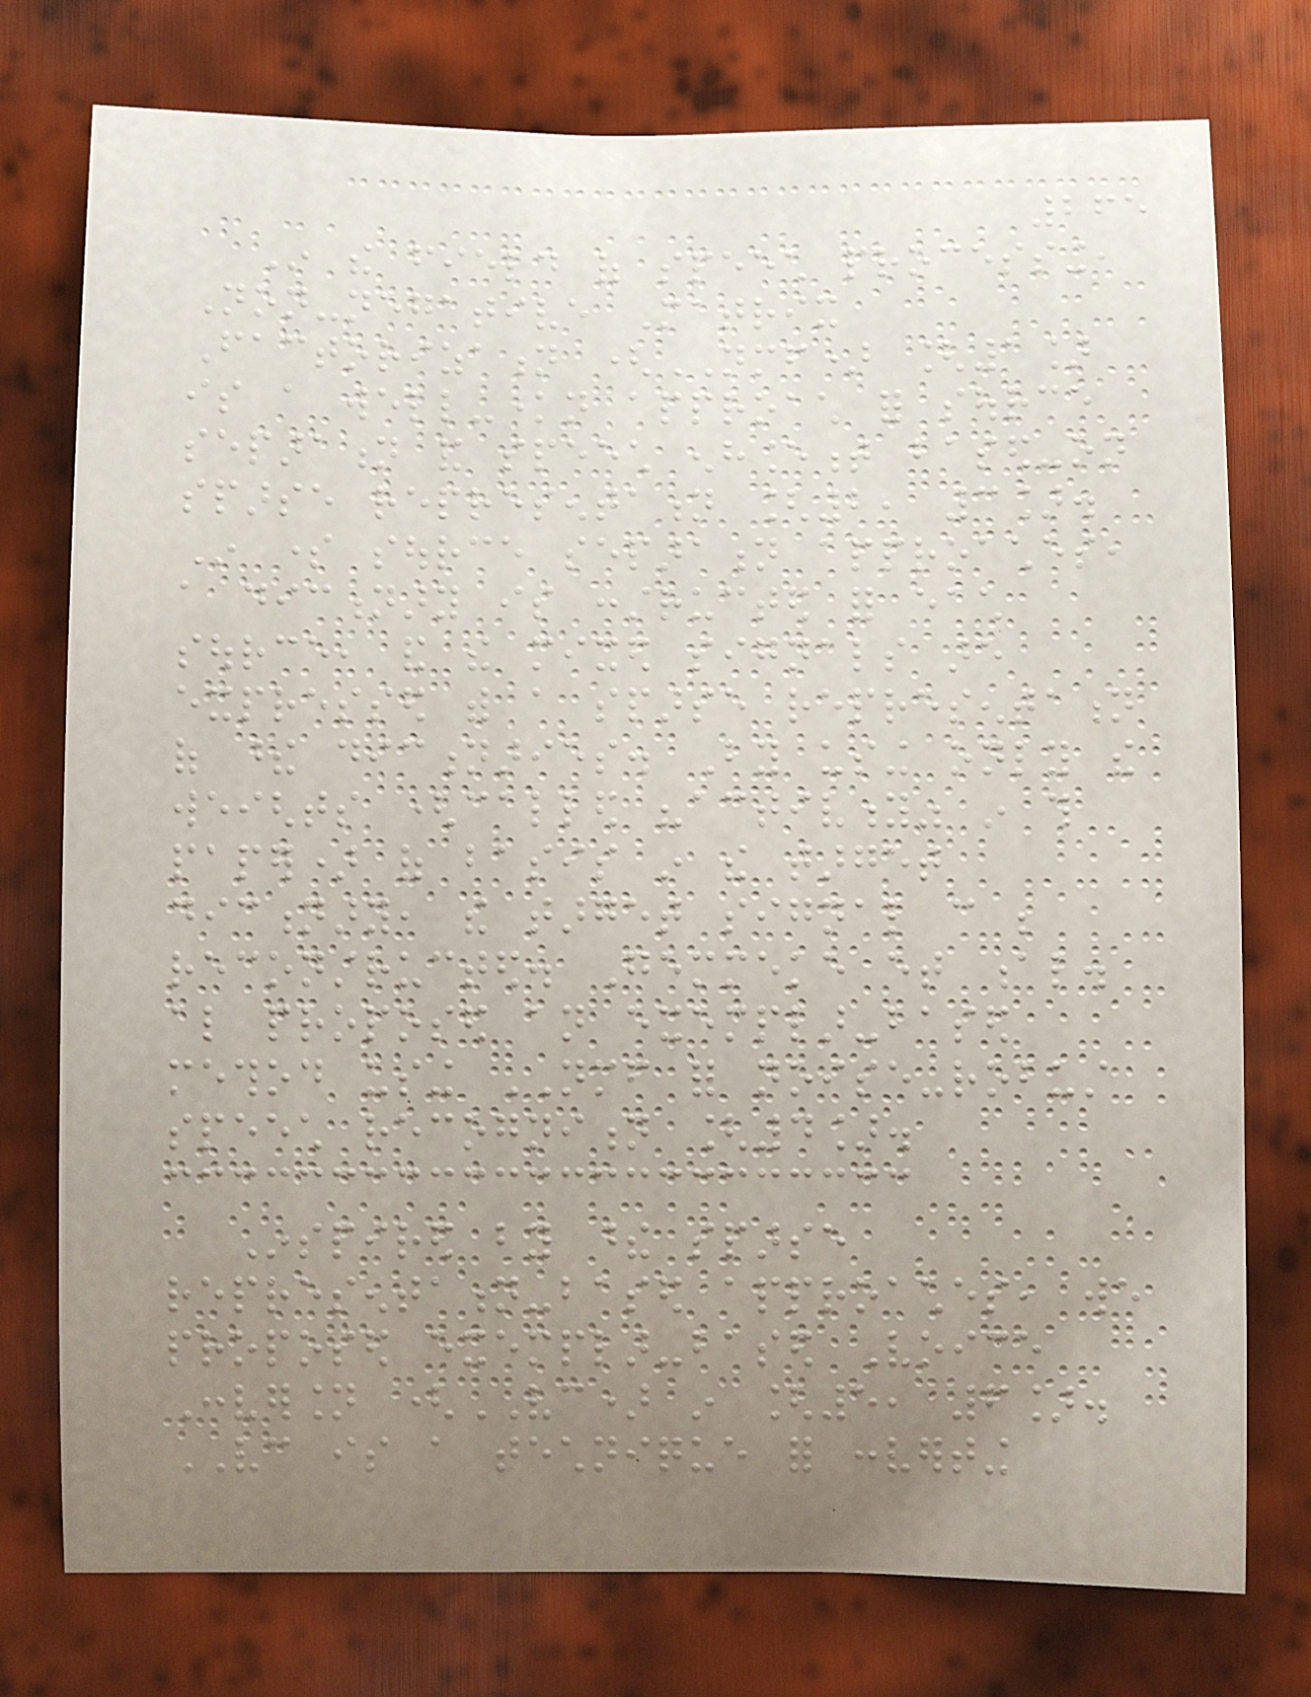265
In the field of speech processing,
Non-negative Matrix
Factorization (NMF) [1]
is a well-known approach for source
separation and speech enhancement based-on
sparse representation [2, 3].
In some source separation approaches,
a dictionary is constructed for each
source, and the mixed signals are
expressed with a sparse representation
of these dictionaries. By using only the
weights (called "activity" in this
paper) of basis in the target
dictionary, the target signal can be
reconstructed. Gemmeke et al.
also proposed an exemplar-based
method using NMF for noise-robust
speech recognition [4].
Inspired by these sparse
representation-based approaches, we
proposed exemplar-based Voice
Conversion (VC) in [5, 6].
VC is a technique for converting
